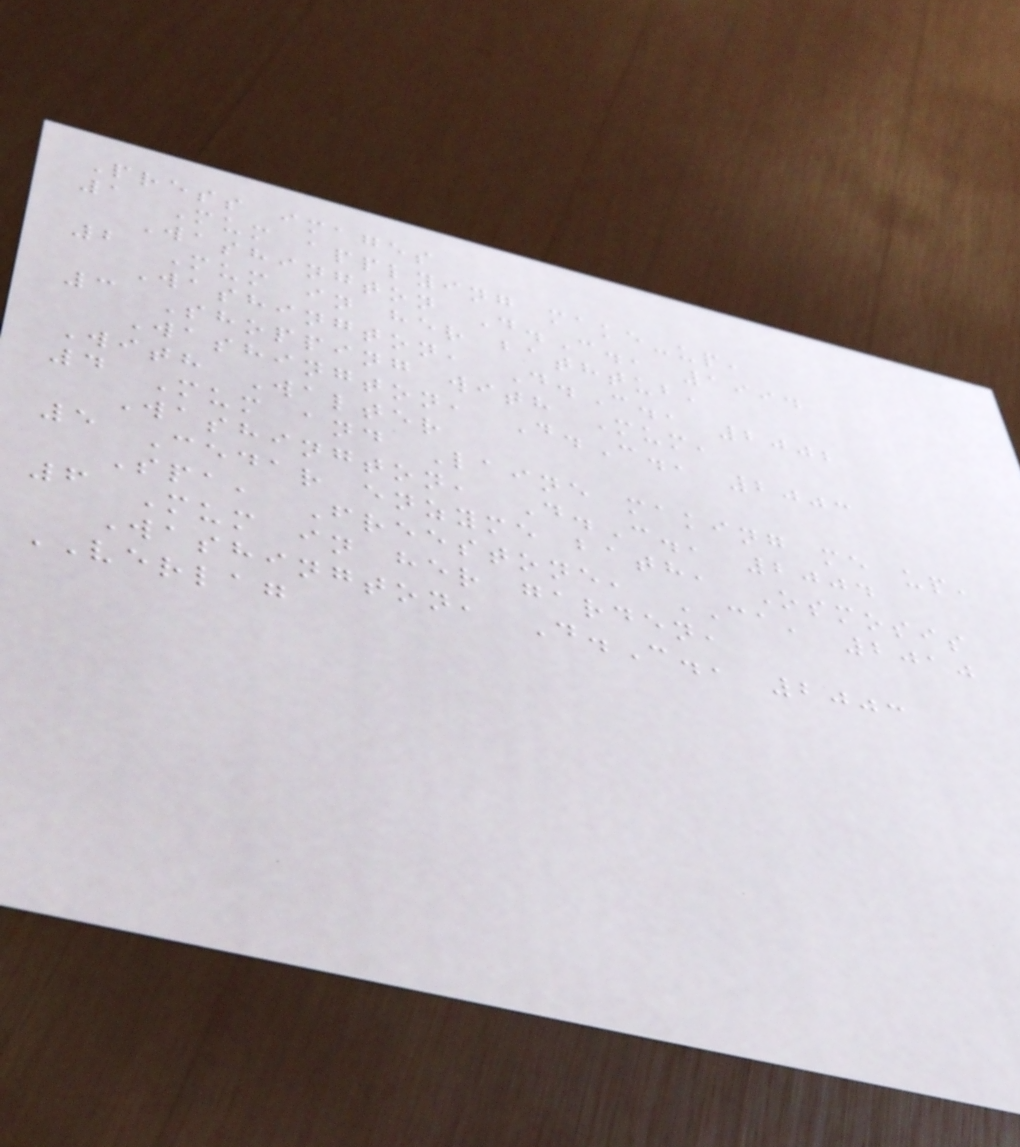Press images
1 Mum applying make-up,
Washington D.C., 1994
2 Mum in her bathtub,
Washington, D.C., 2002
3 Shopping with Mum,
Washington, D.C., 2003
With Walter
4 Mum and Laine making me up,
Washington, D.C., 2004
5 Cedar enzyme bath, Osmosis
Spa, Freestone, CA, 2010
6 Mum in her garden,
Washington, D.C., 2003
VERLAG
